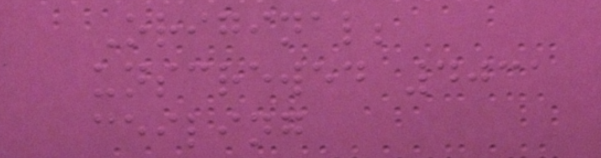Original;
unscrewed 4031
ceiling
